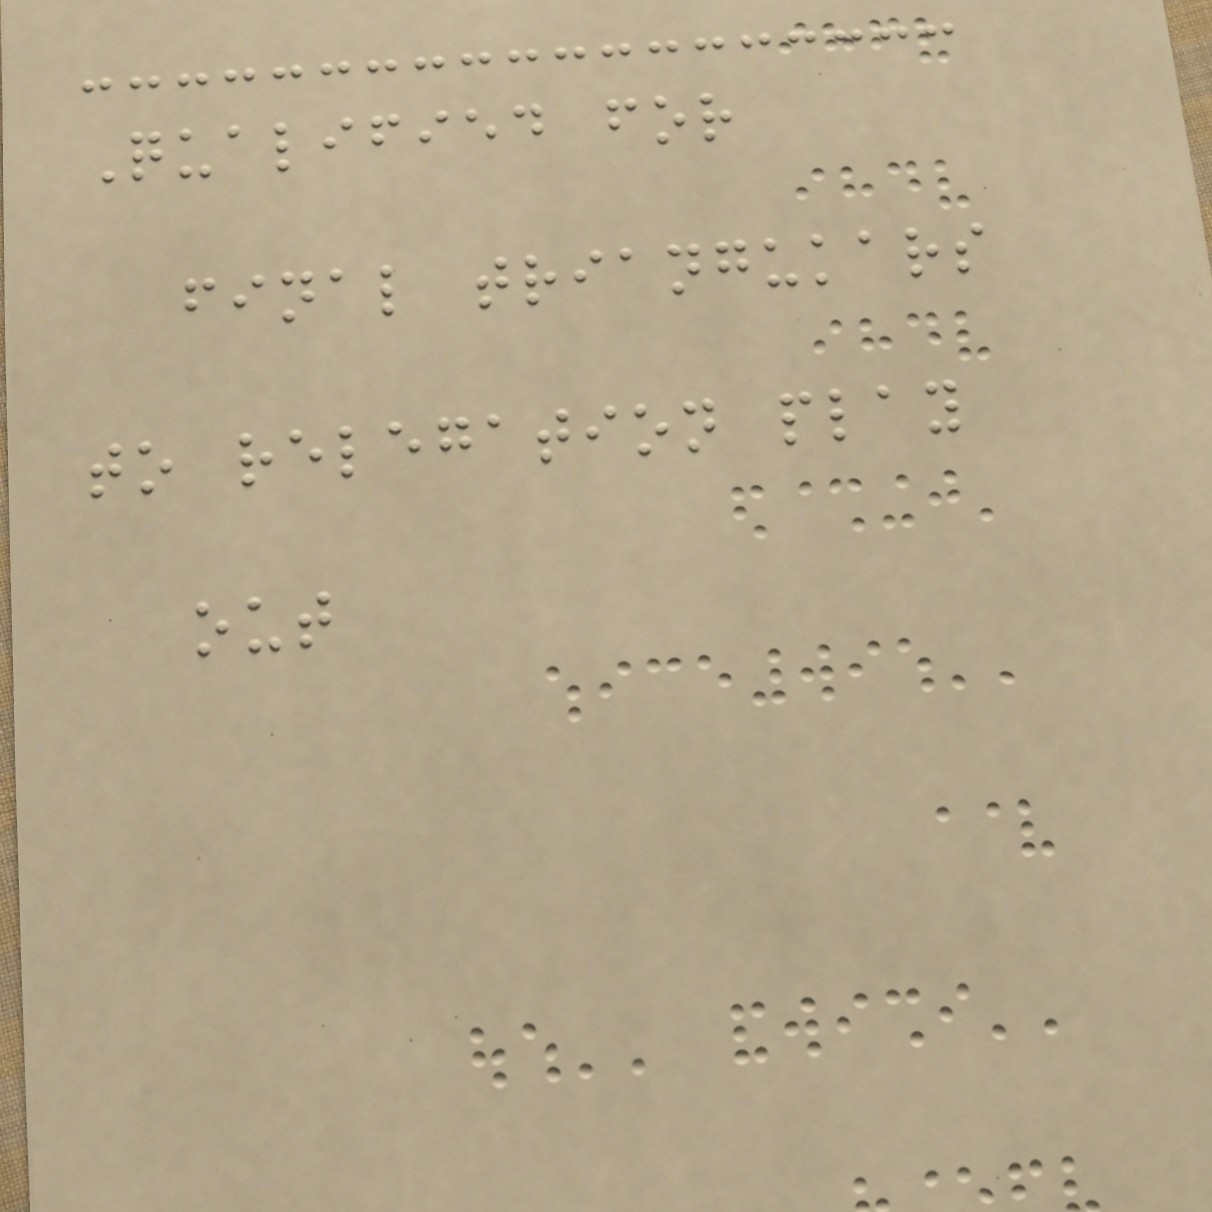Qualified for
final triangukars
to relegation play
out
